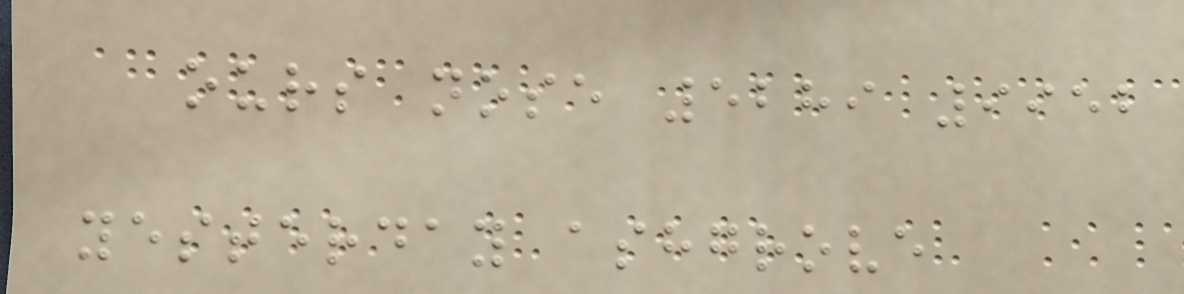ours nose 5289 9952
yesterday ashgrove
